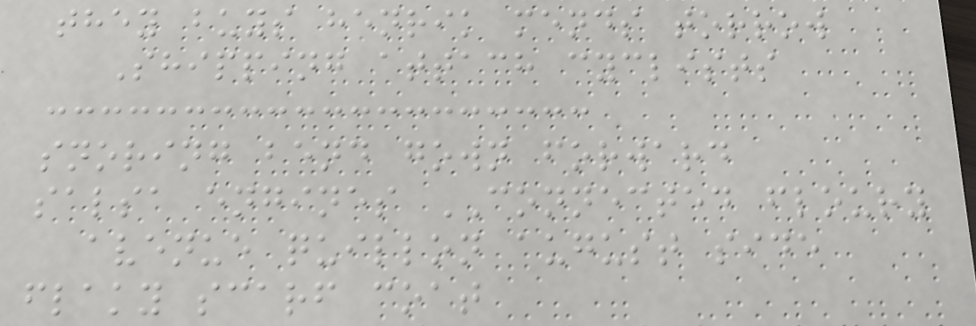they buys henrik mends torrow
Shipping attach cyclists
snoring bend gown forward
salsa engines CONNECTED floury
avenue quillon august side
flaky scarf coat
